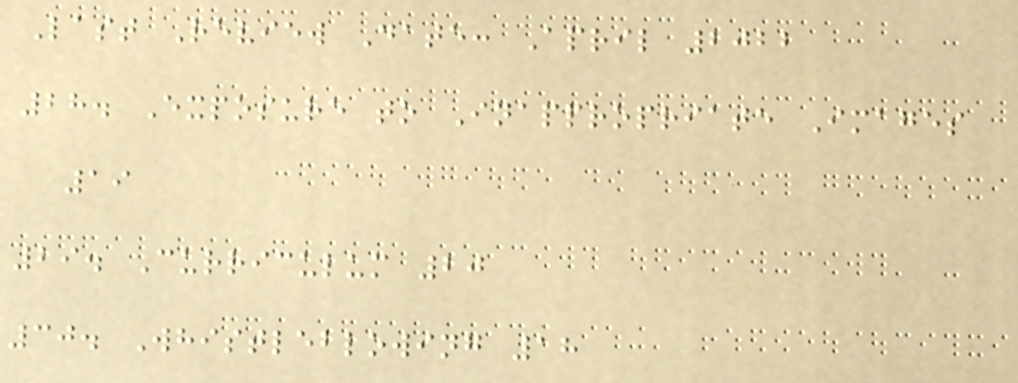Last Review Date: April 2022
28. Exposure to Inappropriate Images
19
29. Curriculum 20
30. Whistleblowing 18
